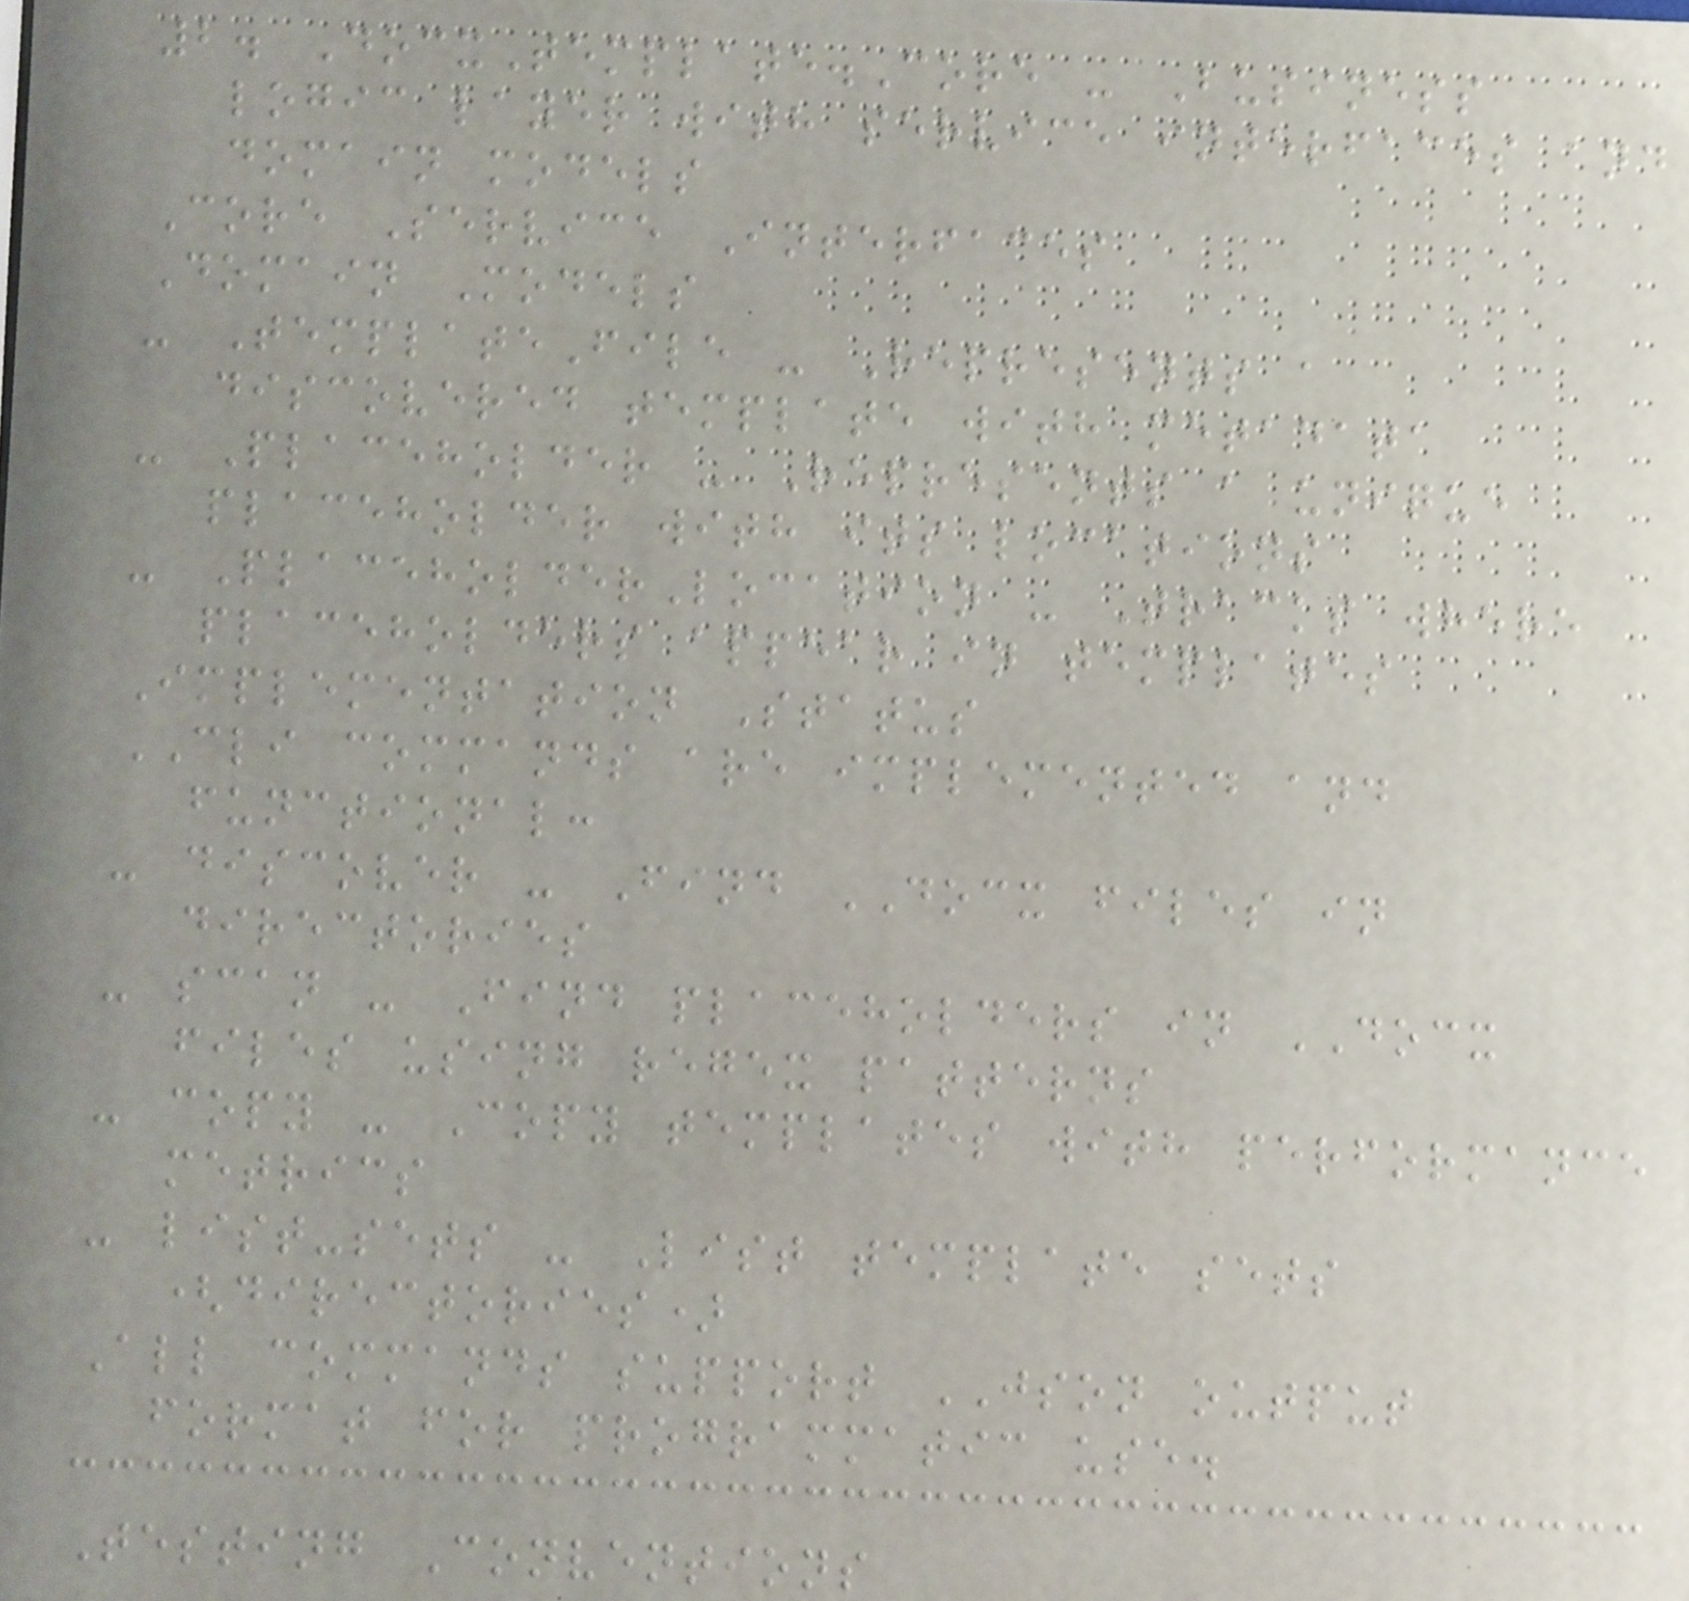2. DocxTemplate.Core - Business
logic layer with service interfaces and
domain models
Core Service Interfaces
Domain Models
- TemplateFile - Represents a
discovered template with metadata
- Placeholder - Represents a unique
placeholder with its locations
- PlaceholderLocation - Tracks where
placeholders appear in templates
Implementation Status
CLI commands are implemented and
functional:
- discover - Find DOCX files in
directories
- scan - Find placeholders in DOCX
files using regex patterns
- copy - Copy templates with performance
metrics
- list-sets - List template sets
(directories)
All commands support JSON output
format for programmatic use.
Testing Conventions
